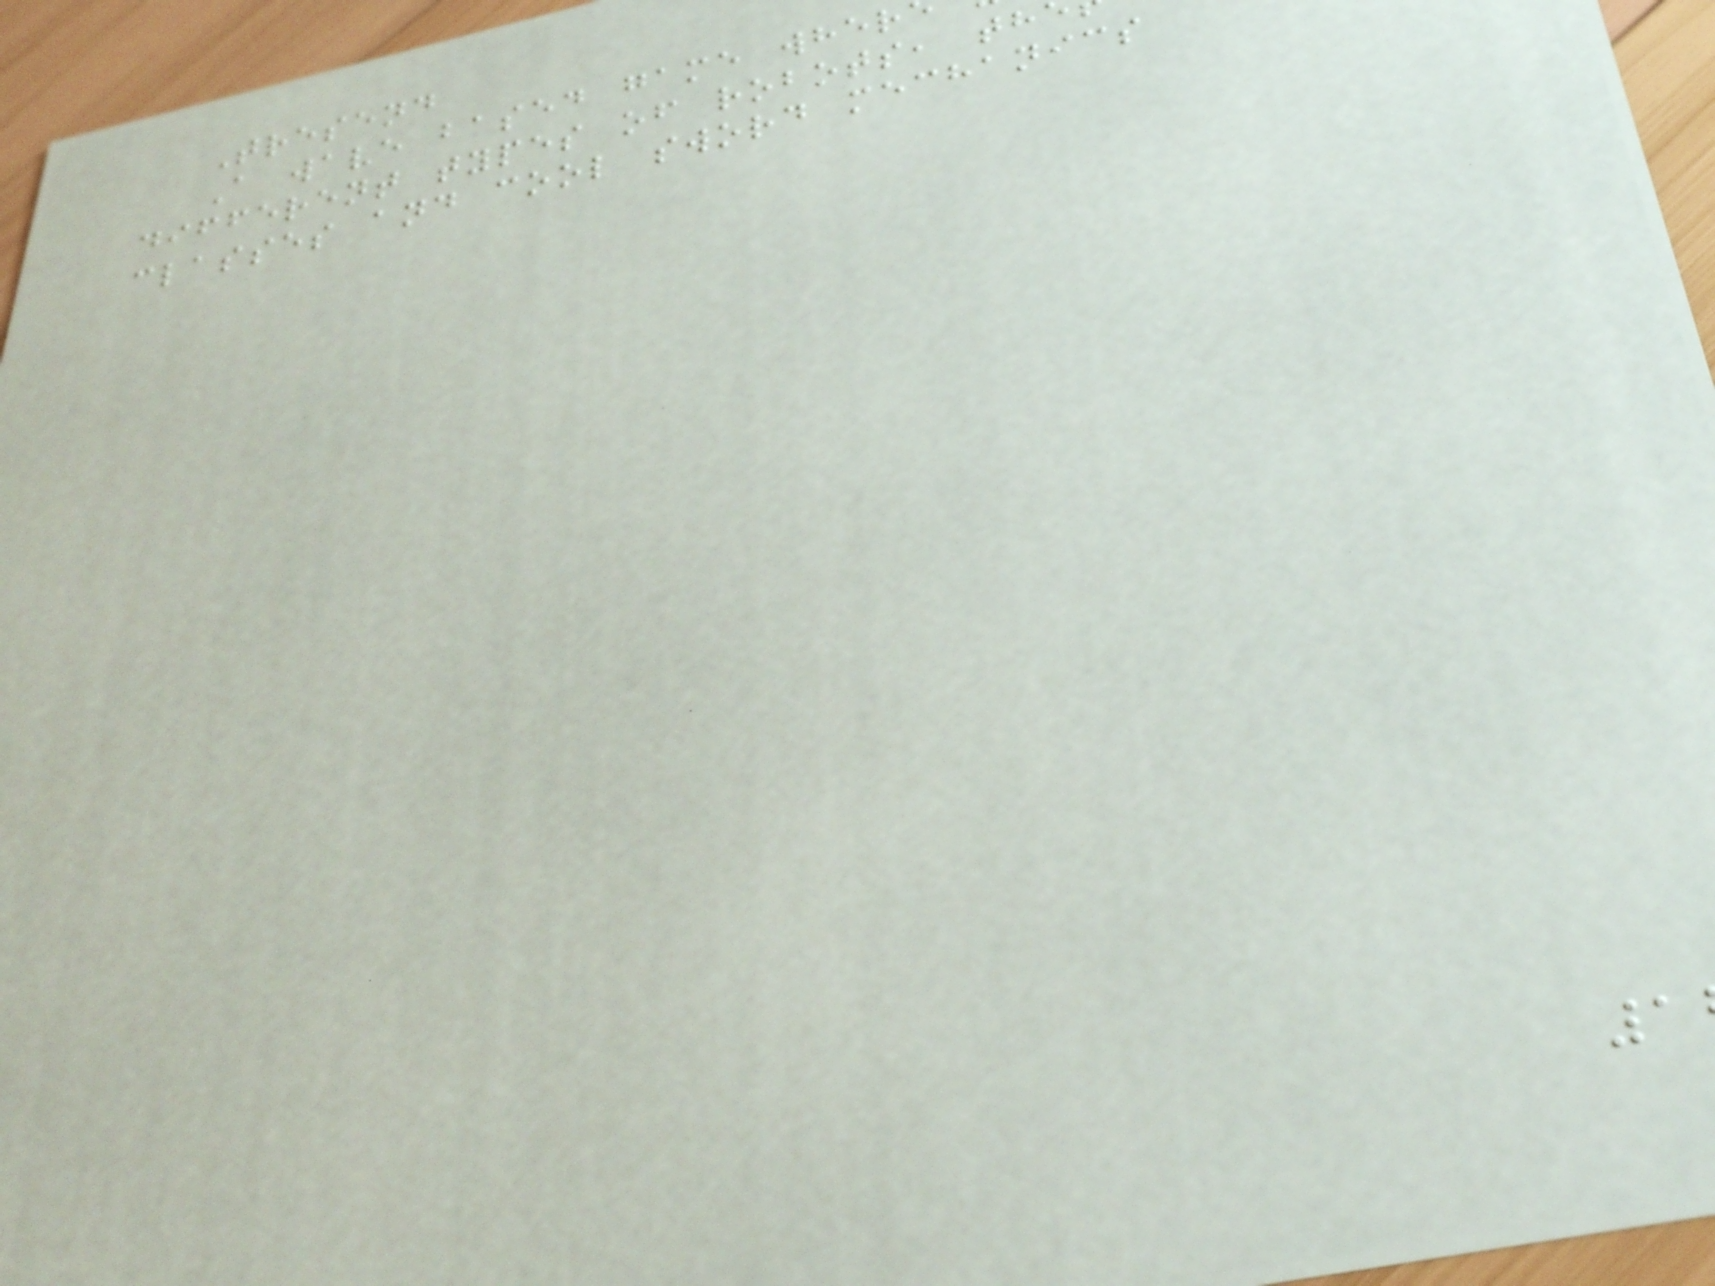Tresend
A wave based game wher
different types of robots, th
classes and cool sword mechanics
